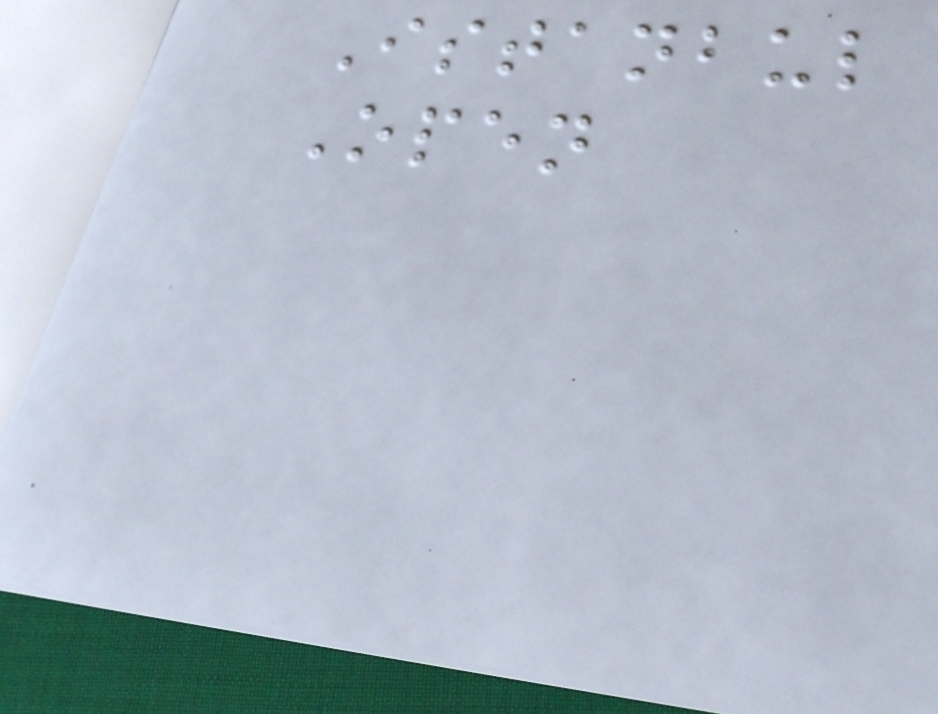Istanbul
Open
